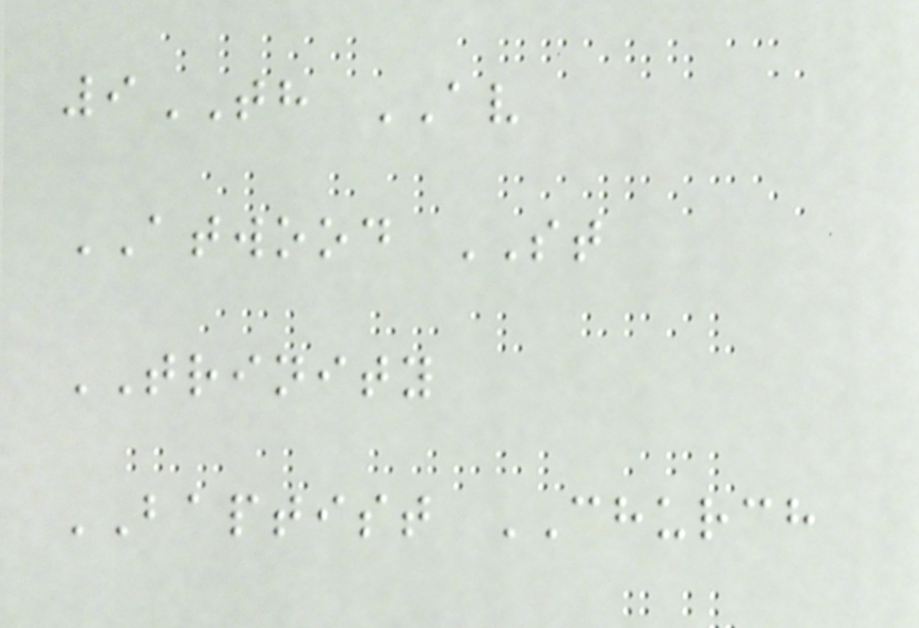9TH AV
ATWOOD ST
TRINITY
BAPTIST CHURCH
